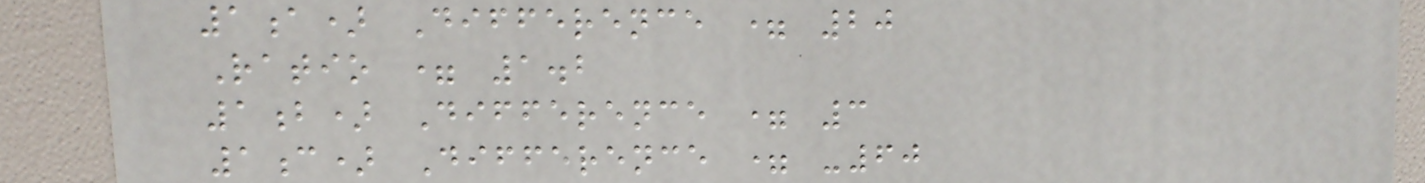1a) Difference = 20
Ratio = 1.2
1b) Difference = 3
1c) Difference = -60
